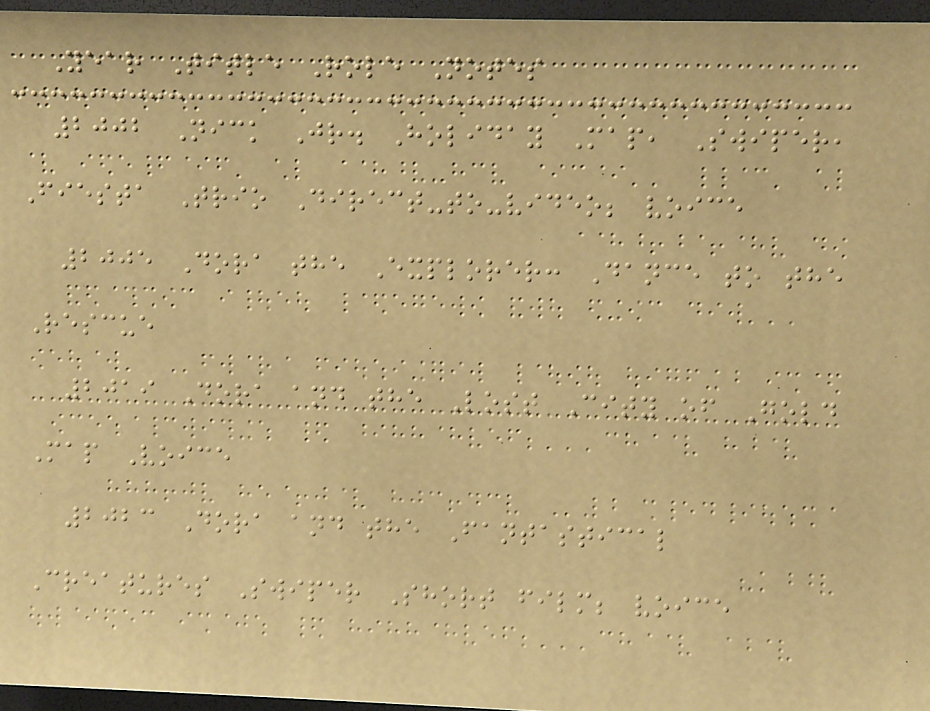Year Title Role Notes
2002 Nick Jr. Holiday Map, Swiper,
Fiesta Trio Direct-to-video; voice
2005 Dora the Explorer: Dance to the
Rescue
2019 Dora and the Lost City of Gold
Map Voice
2023 Dora and the Fantastical
Creatures Swiper Short film; voice
